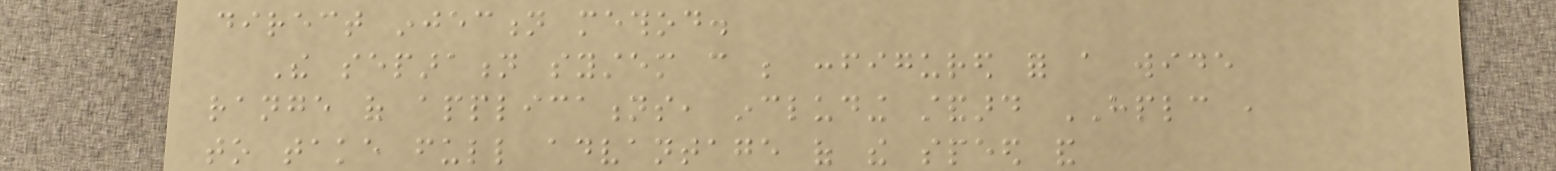direct injection method.
The separation system can be configured for a wide
range of applications, including standard HPLC ,
to take full advantage of the speed and
